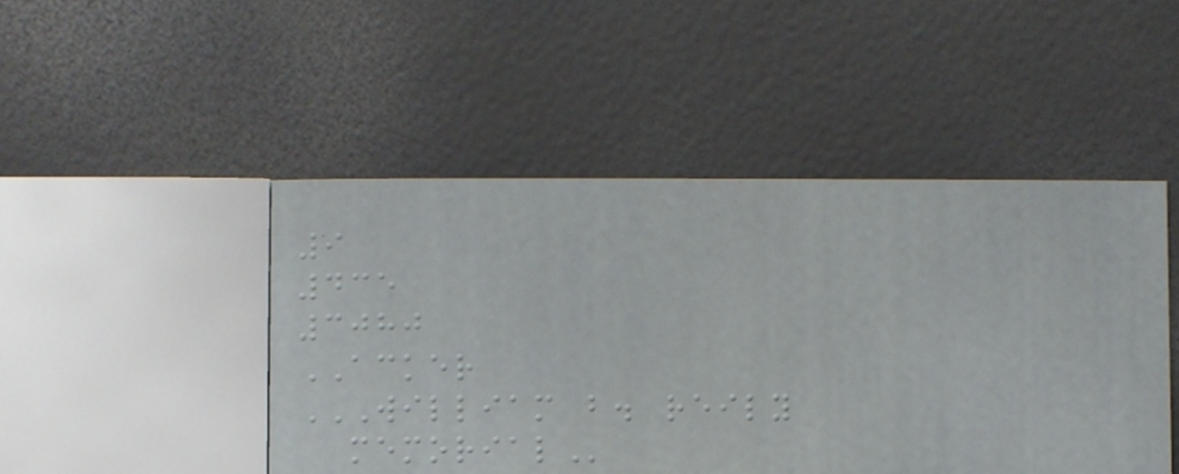9
435
3080
ACKER
WILLIAM B. REILY
MEMORIAL
